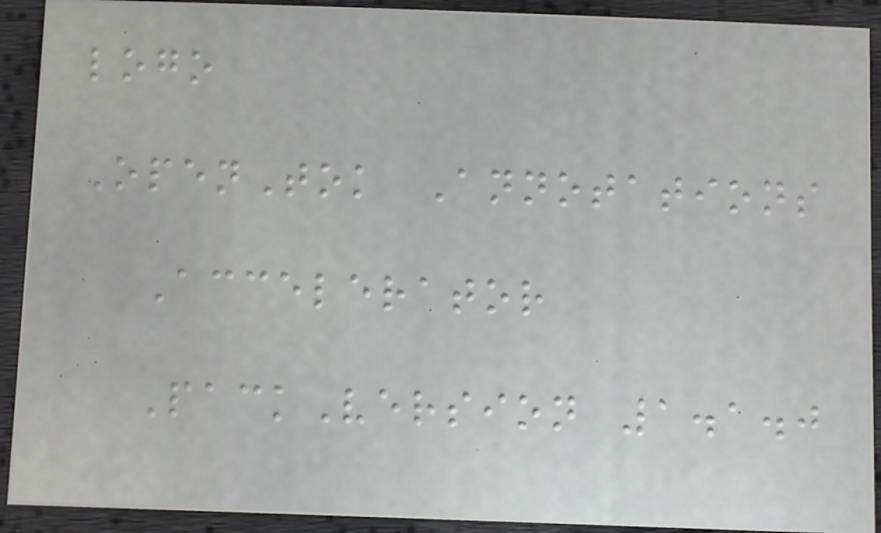logo
OpenTok Annotations
Accelerator
PackVersion 1.1.0
